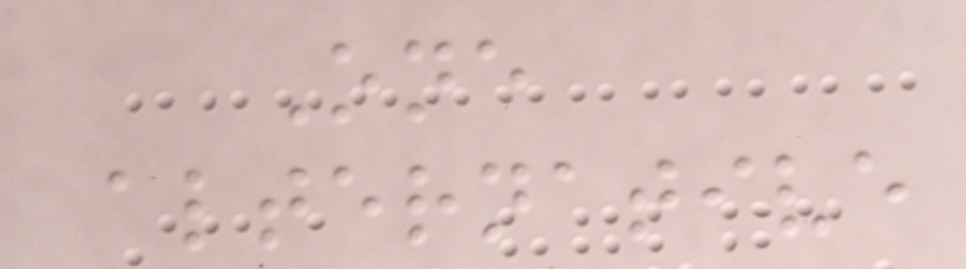One
alternative
